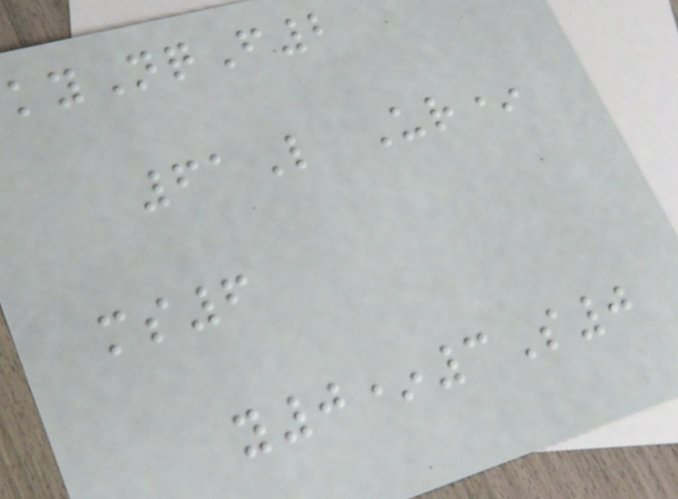kyNqF2
61L Ur*
ms6
y0*3S0
